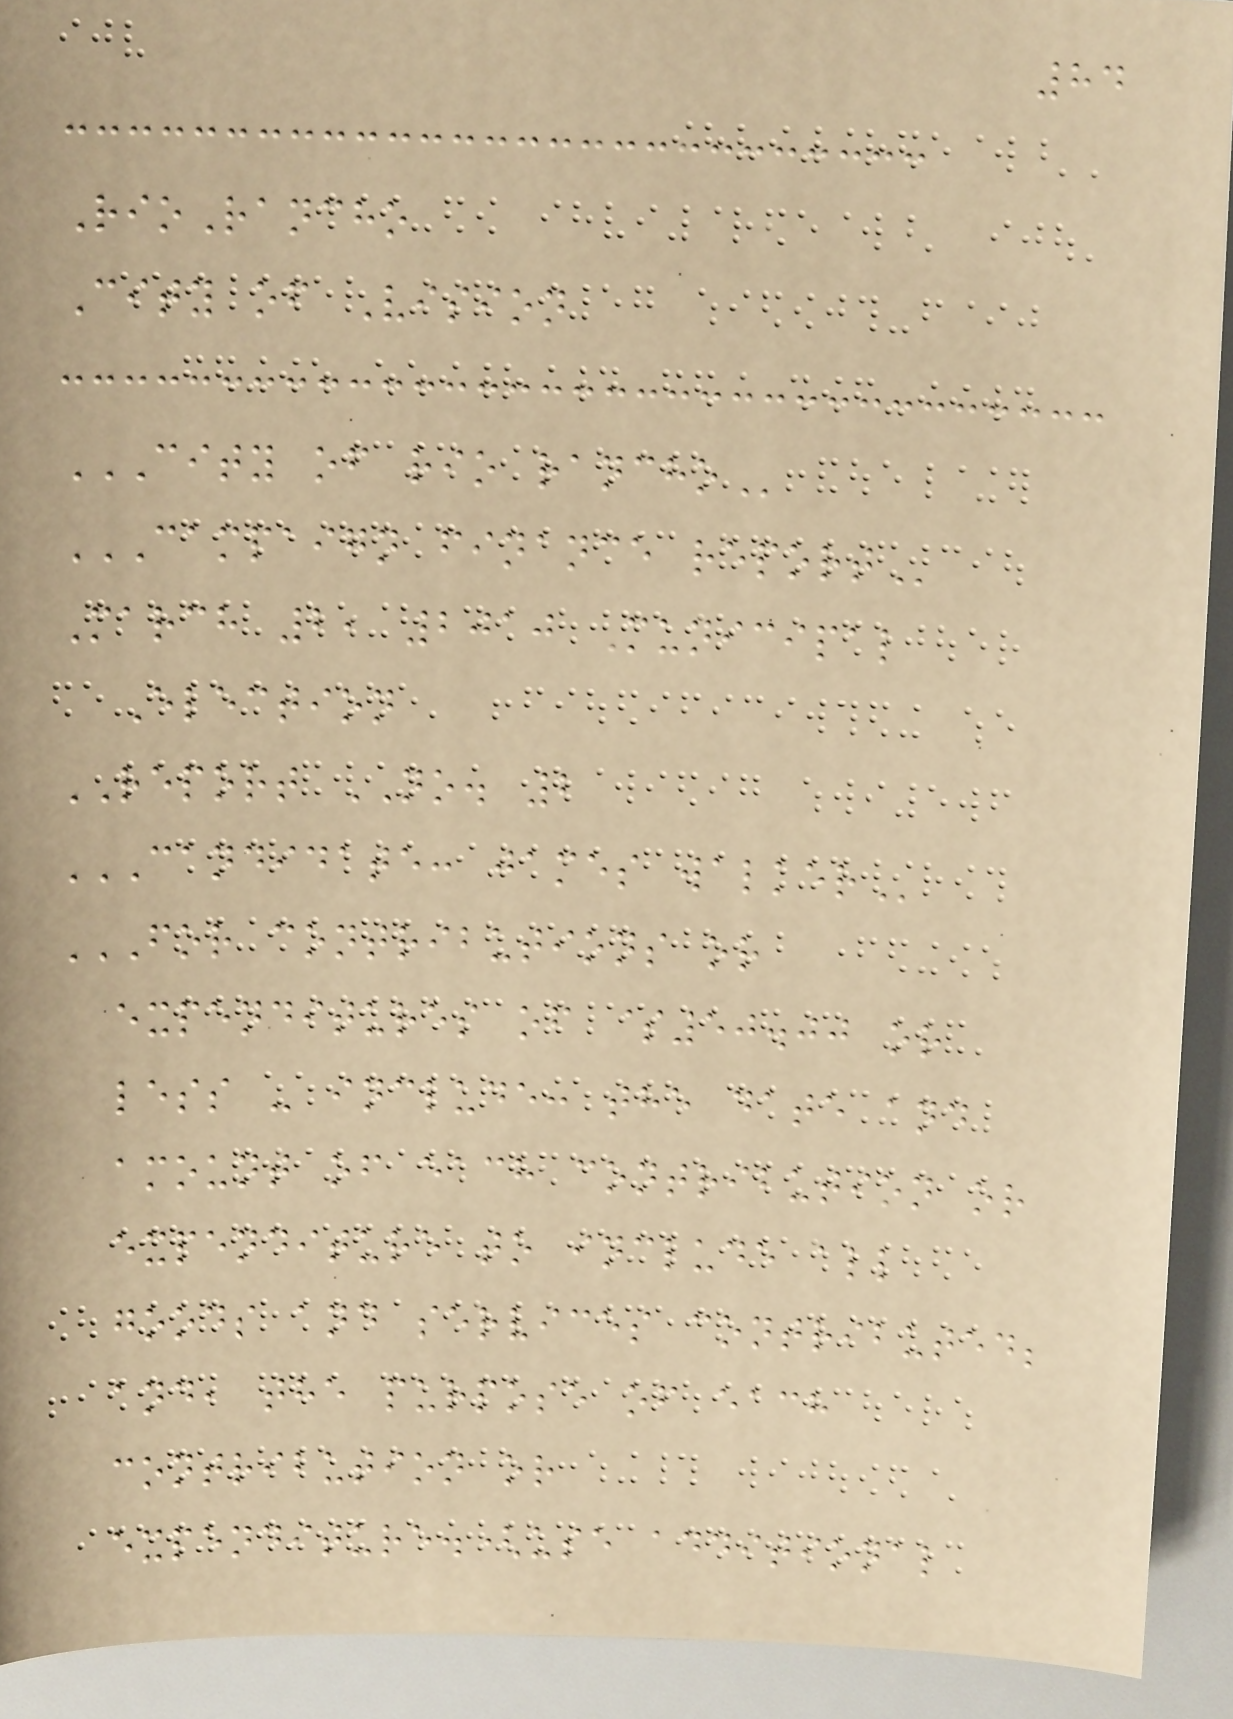84
RioRancho
City of Vision
CITY OF RIO RANCHO
CAMPAIGN FINANCE REPORT
March 2, 2010 Municipal
Election
REPORT NO. 2
CANDIDATE: JAMES WALKER
FOR CONTRIBUTIONS OR
EXPENDITURES OF $50.00 OR
LESS - INCLUDE: THE DATE AND
AMOUNT OF EACH CONTRIBUTION OR
EXPENDITURE TO INCLUDE ALL
GOODS AND SERVICES CONTRIBUTED;
AND, THE PURPOSE OF EACH
CONTRIBUTION OR
EXPENDITURE.(USE ADDITIONAL
